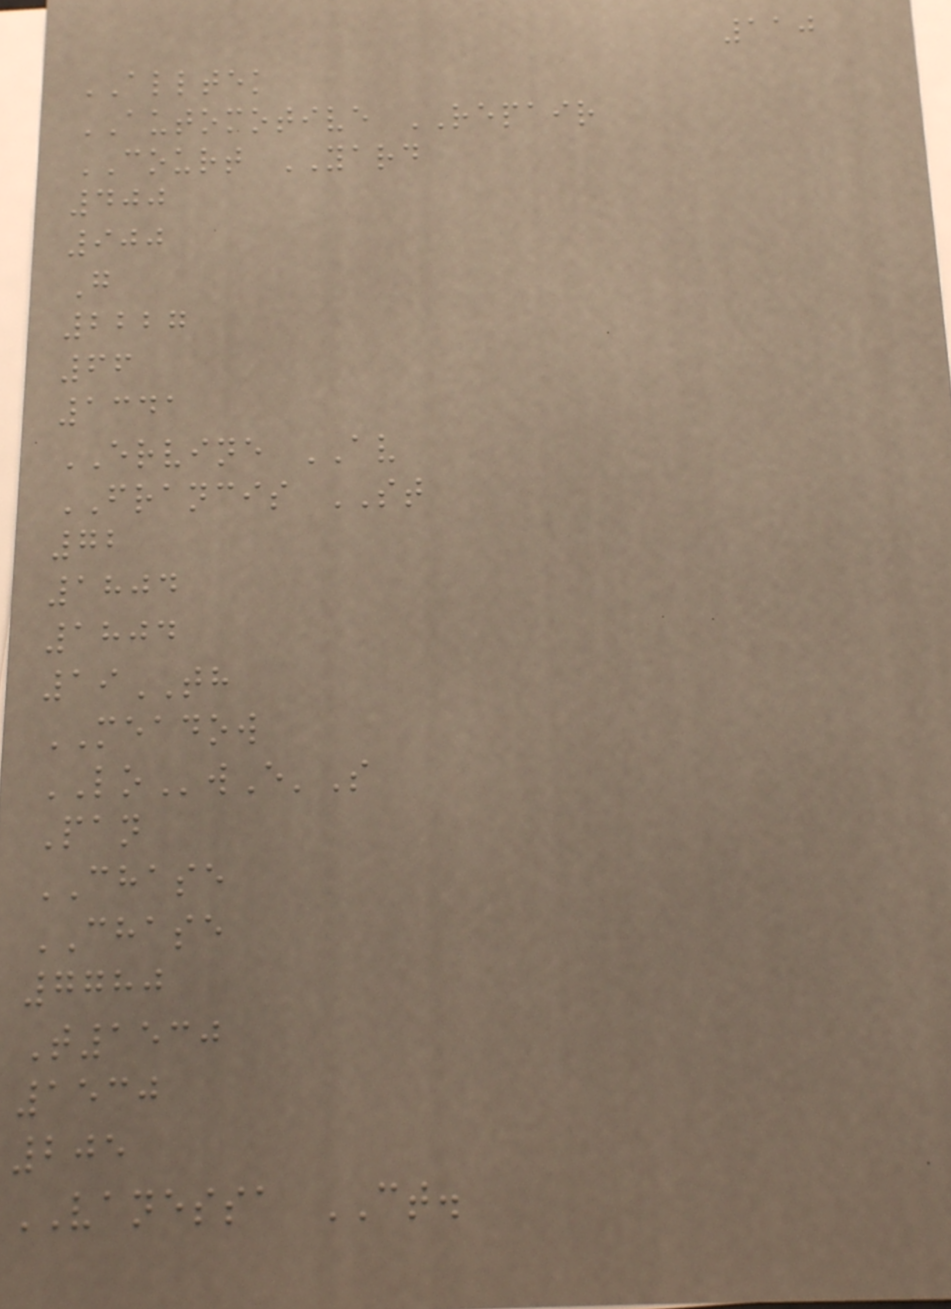110
ALLTEK
AUTOMOTIVE REPAIR
COURT YARD
400
900
G
2227
66
1341
ERVINE AV
FRANCIS ST
72
1804
1804
19TH
MEADOW
LOwE'S
Pan
CHASE
CHASE
7780
T1530
1530
205
VANESSA CT.
